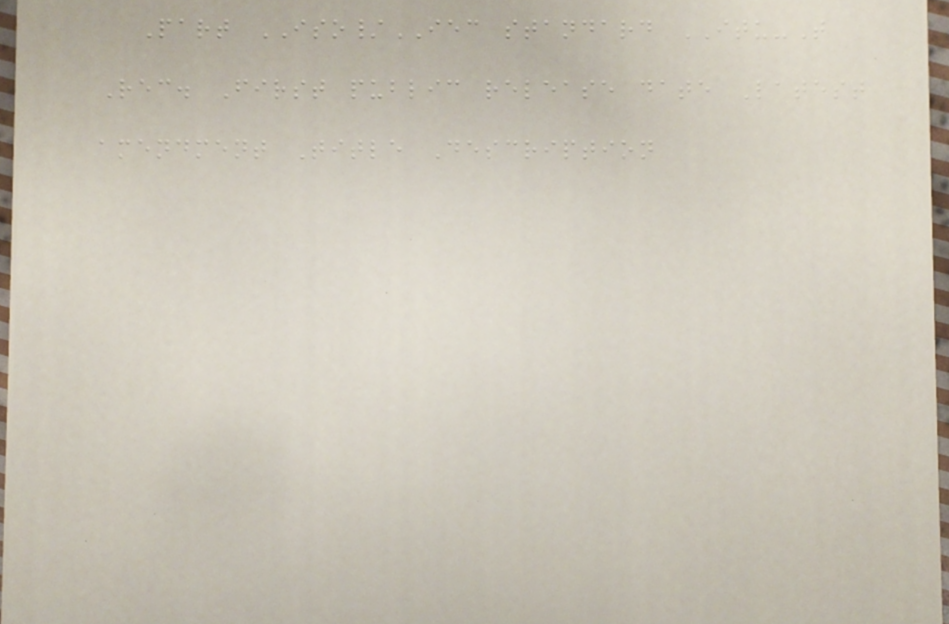Part ISO/IEC standard ITU-T
Rec. First public release date Latest
amendment Title Description
